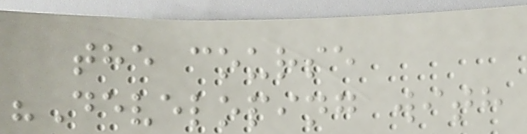the course
"Developing with
